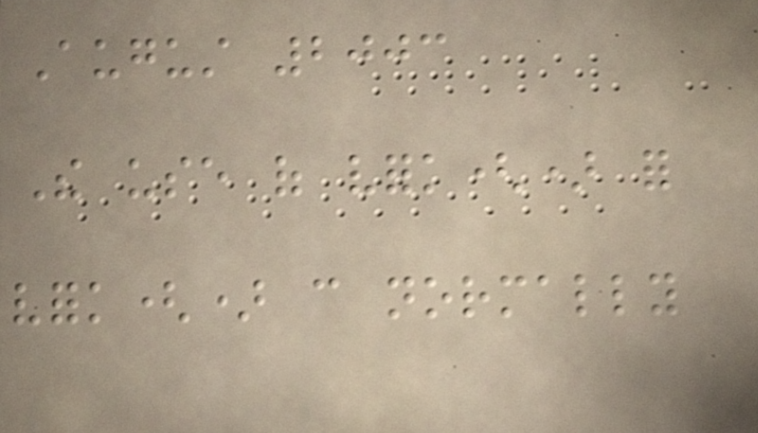August 2003
The use of vfork() for
vfork() can normally
